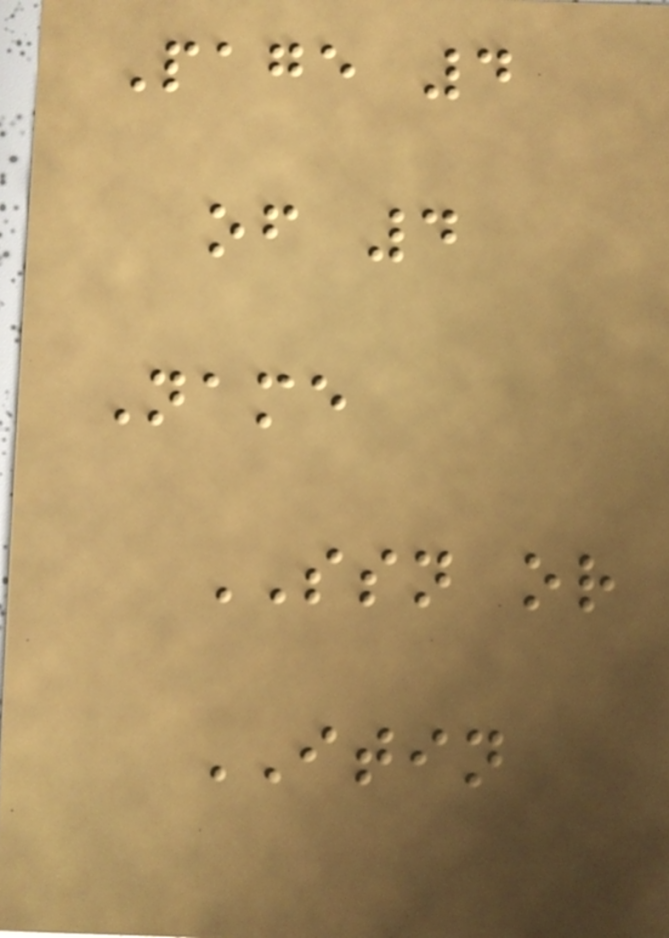Page 4
of 4
Name
SSN or
ITIN
